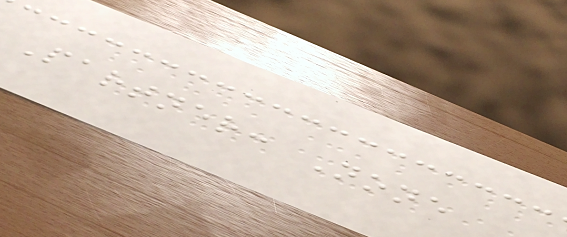Partner: None
